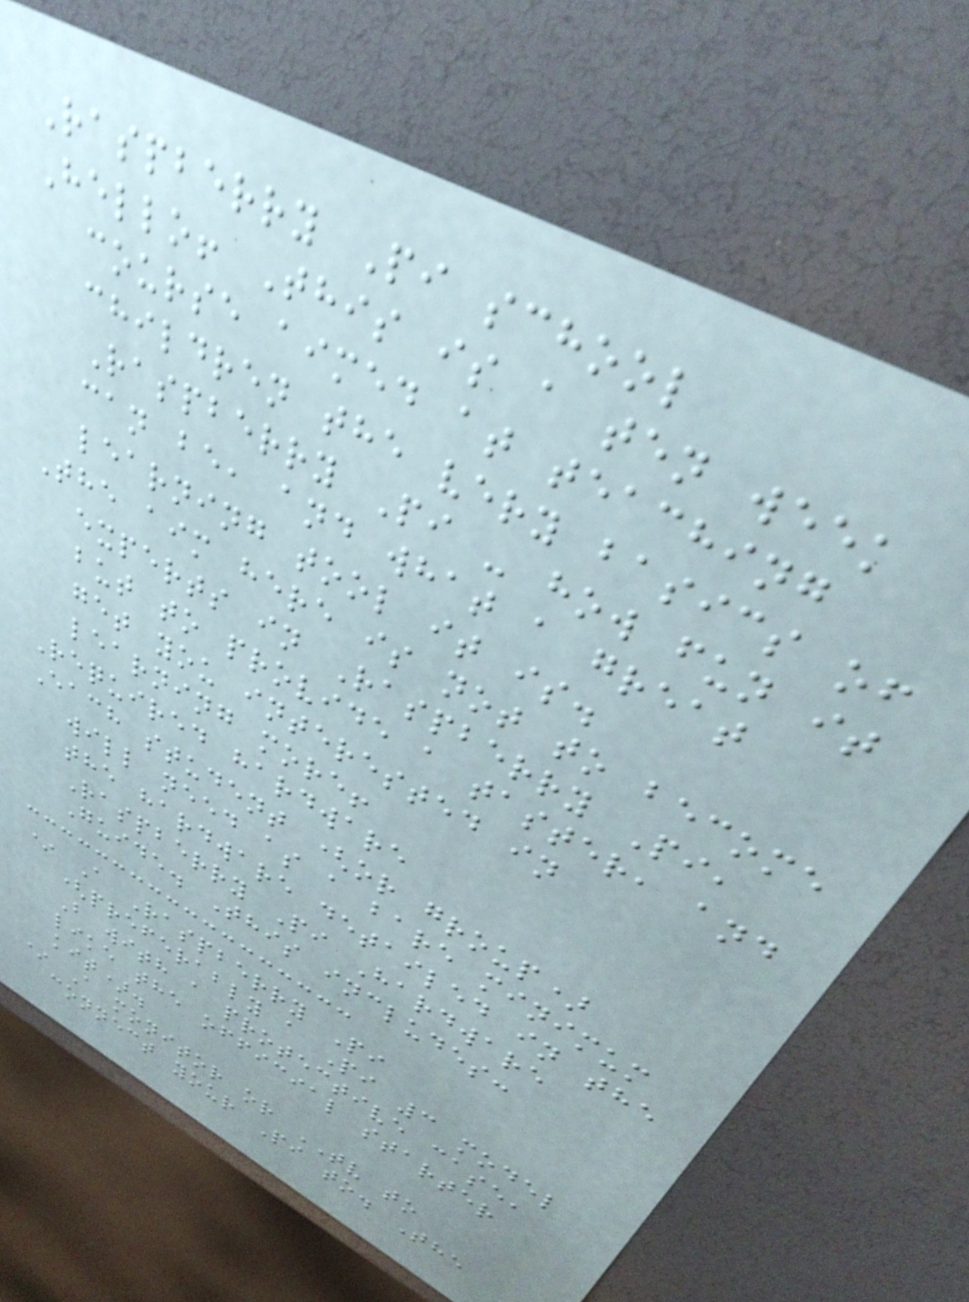Raspberry Pi school
Hello! This is a ten week
course aimed at teaching
children the very basics of
Raspberry Pi - how fun it
can be, and what a great
learning tool it is.
The aim here is not to become
experts in Raspberry Pi,
but to provide a taster, and
get you interested in
learning more!
Required hardware
Each student (or group)
will need as a bare minimum
the hardware detailed in the
Raspberry Pi Hardware
Guide. This includes:
* A Raspberry Pi
(preferably a Pi 3 model
B with a protective case,
like the official starter
kit).
* A monitor or TV to
connect your Pi to. The
